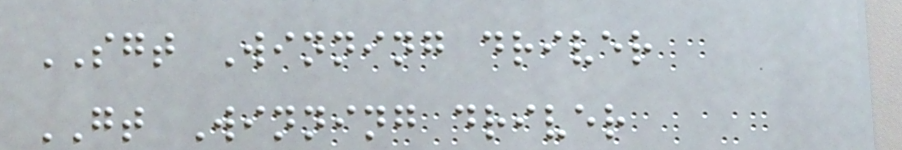SGT Winning driver
GT Winning driver
